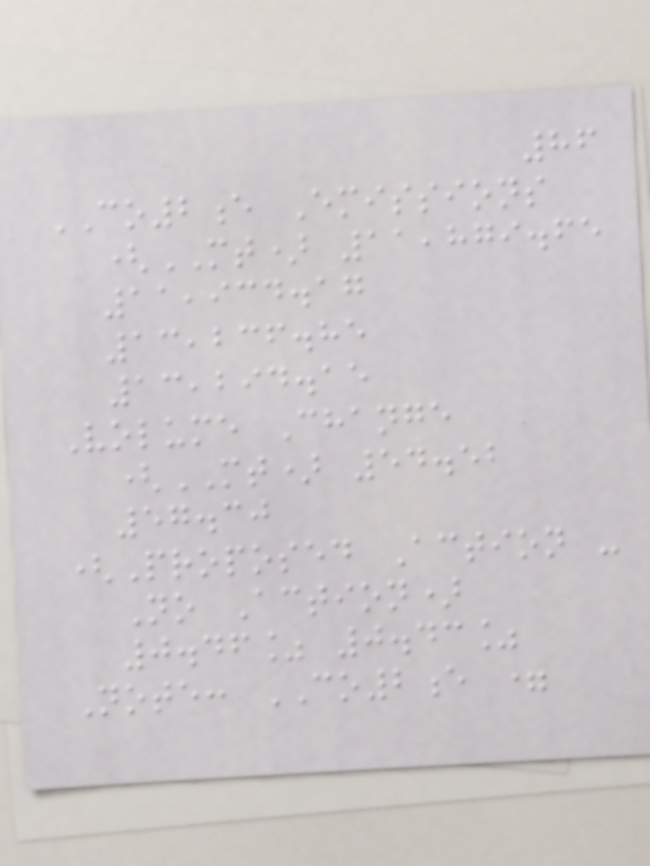86
CO2e Emissions
(MT) 11,879.65
11,934.17
13,236.85
13,294.15
Volume Change
(MT) 54.52
57.30
(Proposed Action -
No Action)
0.46% 0.43%
Note: CO2e =
